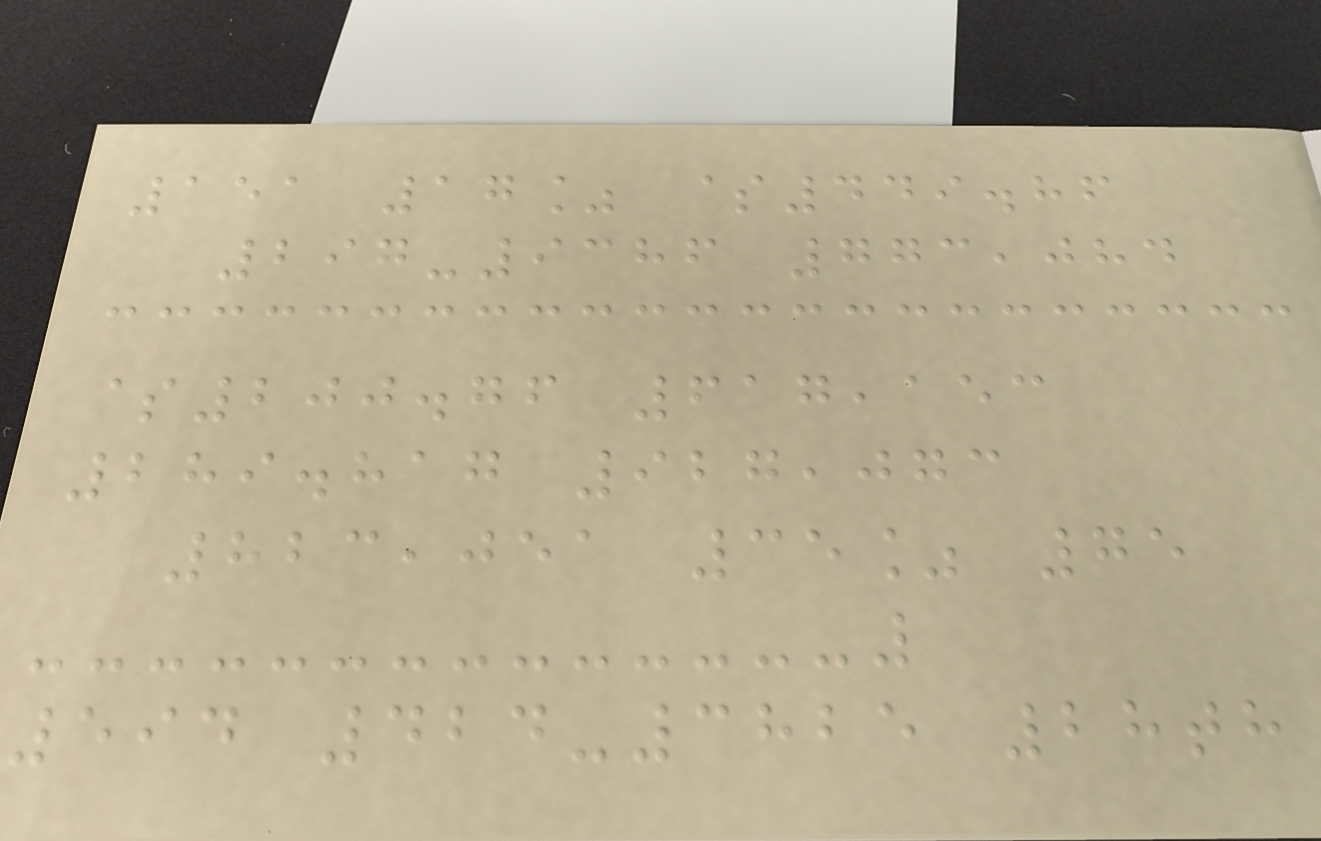151 17% $449.86
297-9386 773,084
$200.76 617,153
289.817 927,073
823,051 35% 75
594 424-3825 28th
